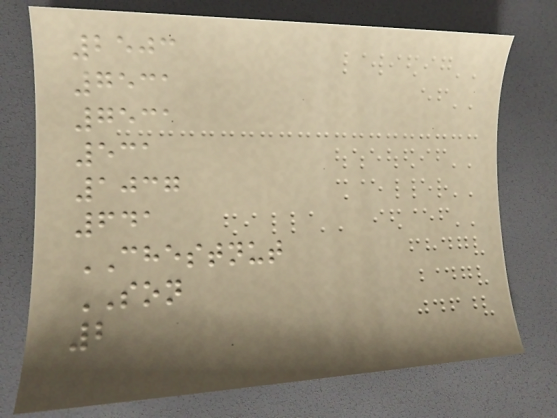2503
7531
7531
531
1037
641
CHESTNUT
SON
2
